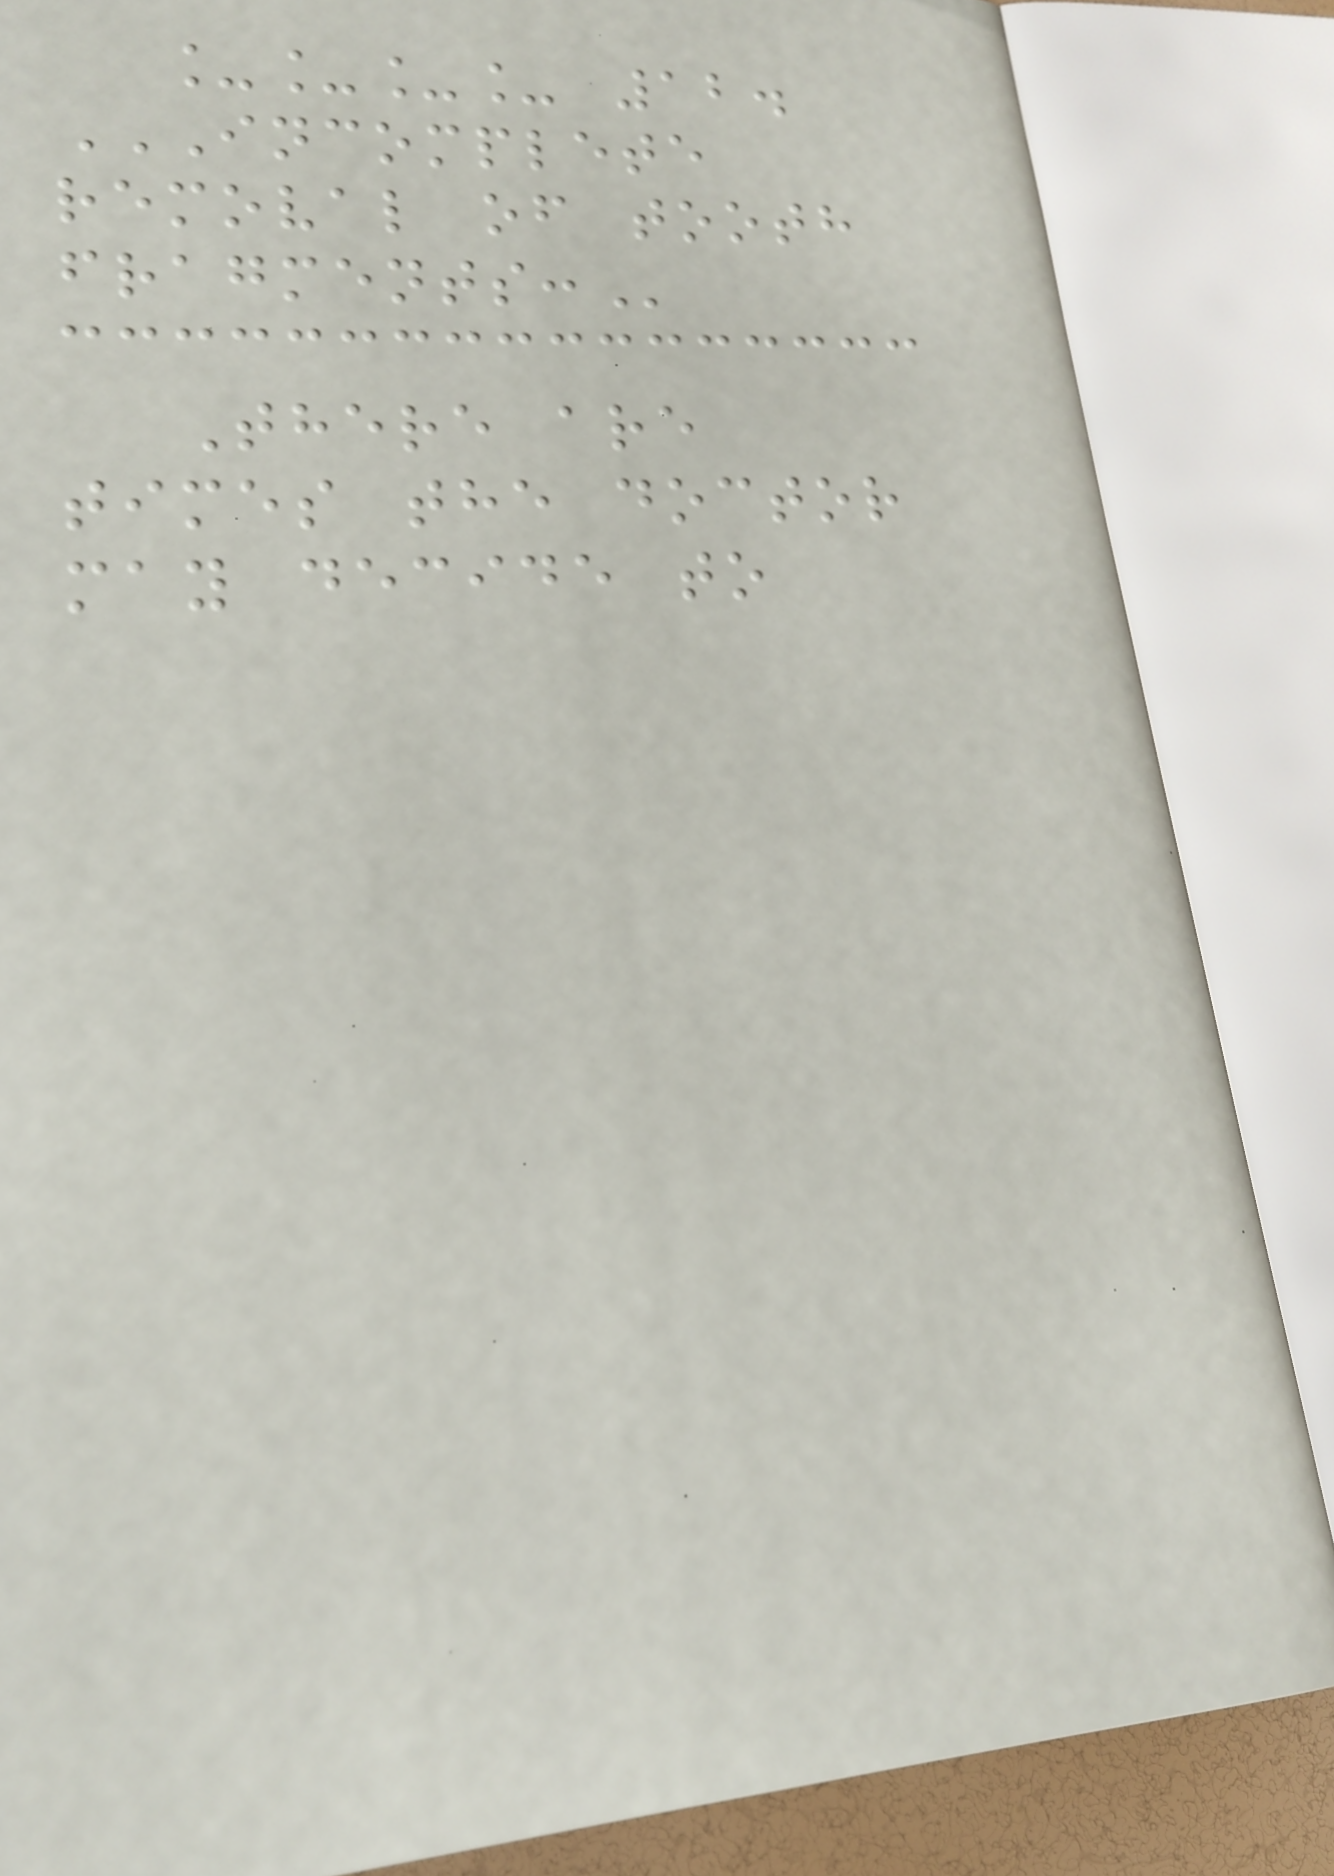____ 12.
INCOMPLETE
REMOVAL OF TOOTH
FRAGMENTS:
There are
times the doctor
may decide to
